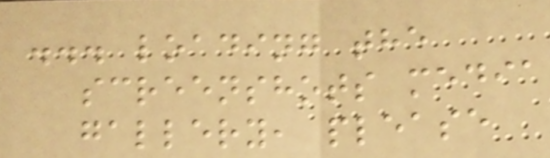... loading the
screenshots media
gallery, please
